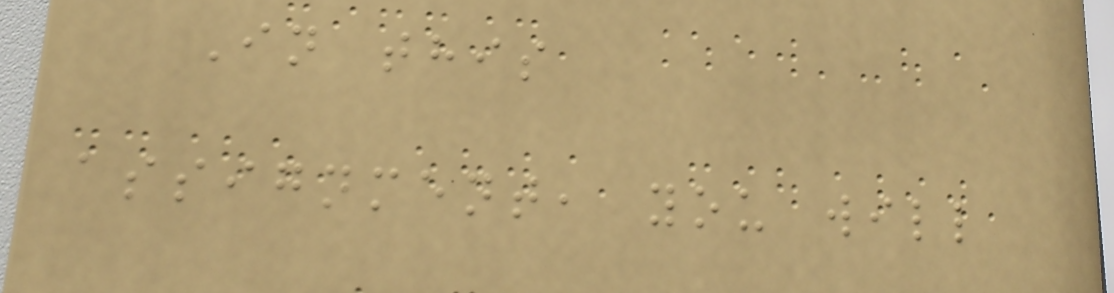In this
assignment, you will
